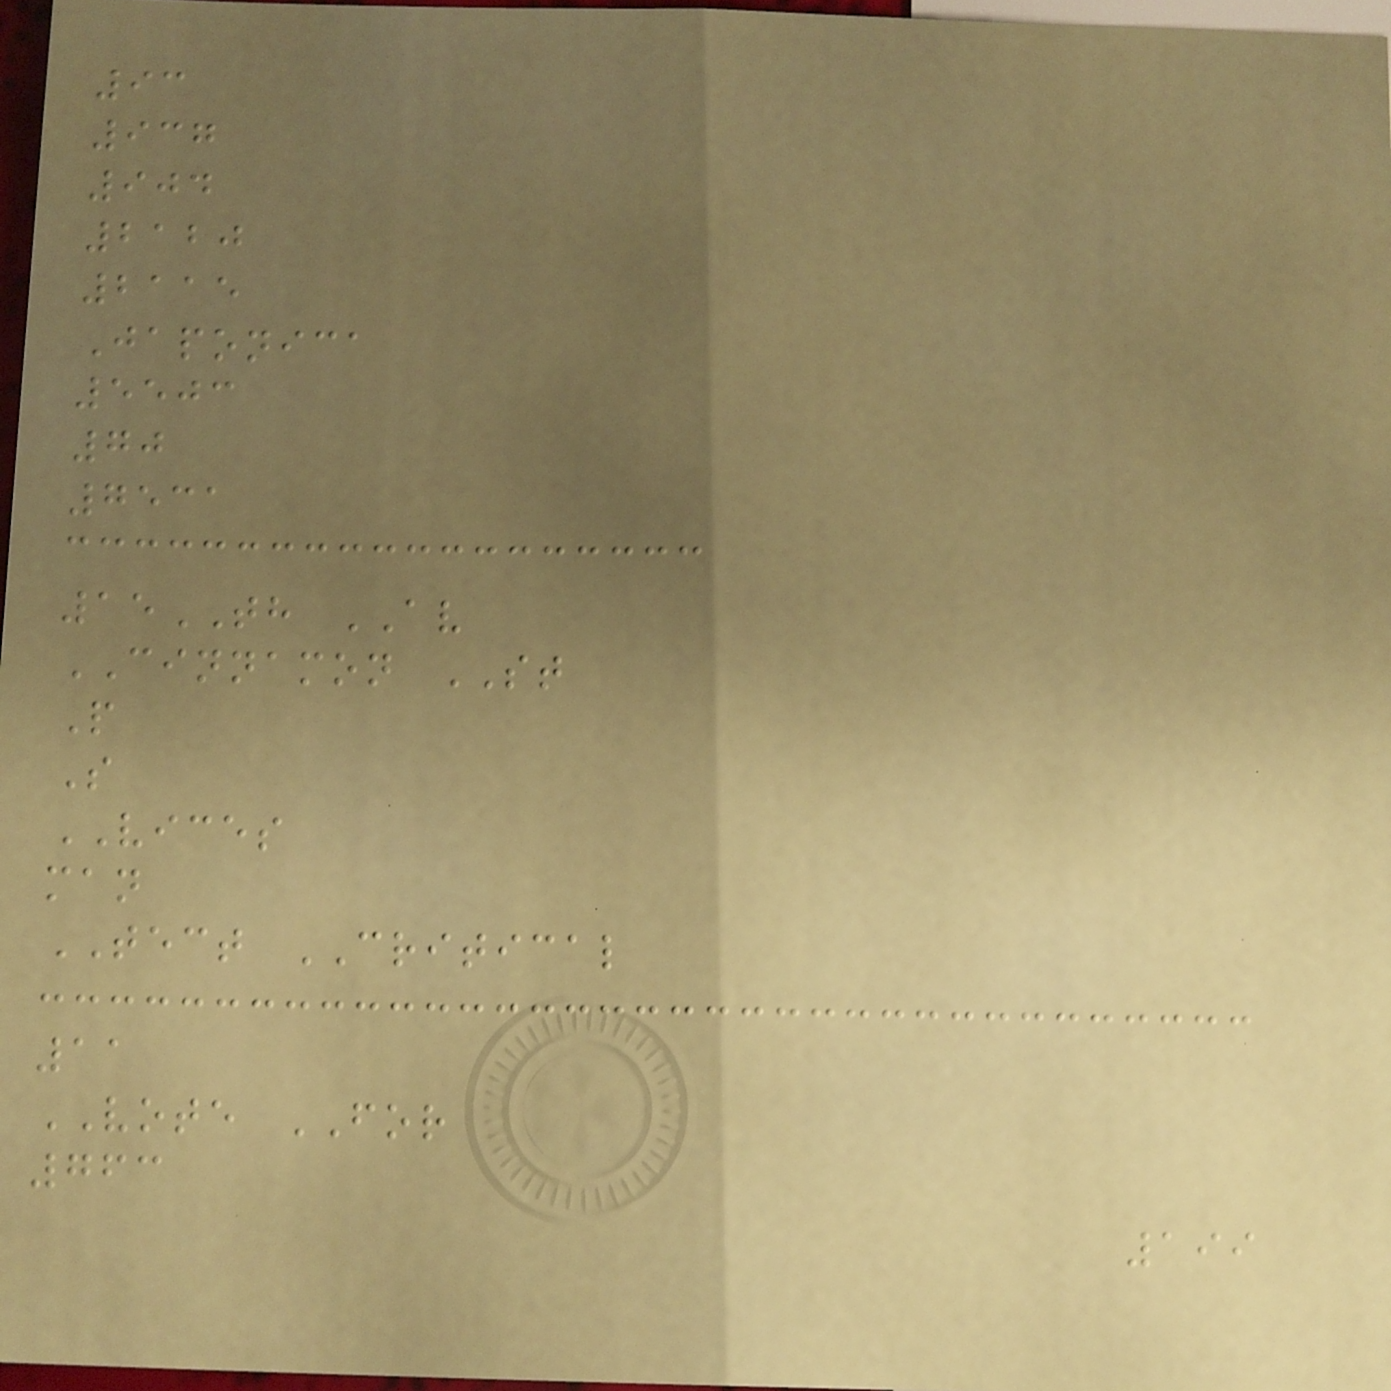93
937
904
2120
2115
Japonica
5503
70
7531
15TH AV
CINNAMON ST
P
S
VICES
man
TECT CRITICAL
11
VOTE FOR
763
199
